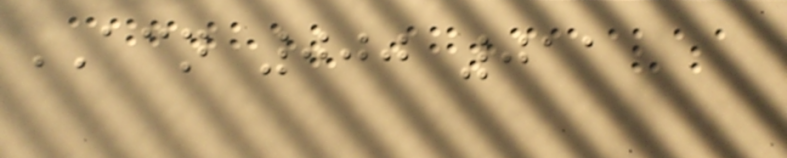ACN 000 011
